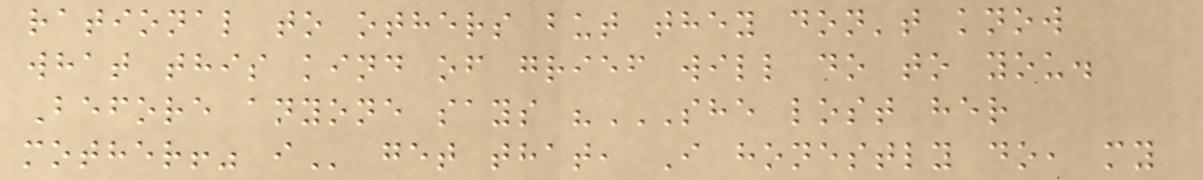rational to others but they don't know
what this kind of grief will do to you.
Before anyone says "SHE LOST HER
MOTHER!" I get that, I honestly do, my
